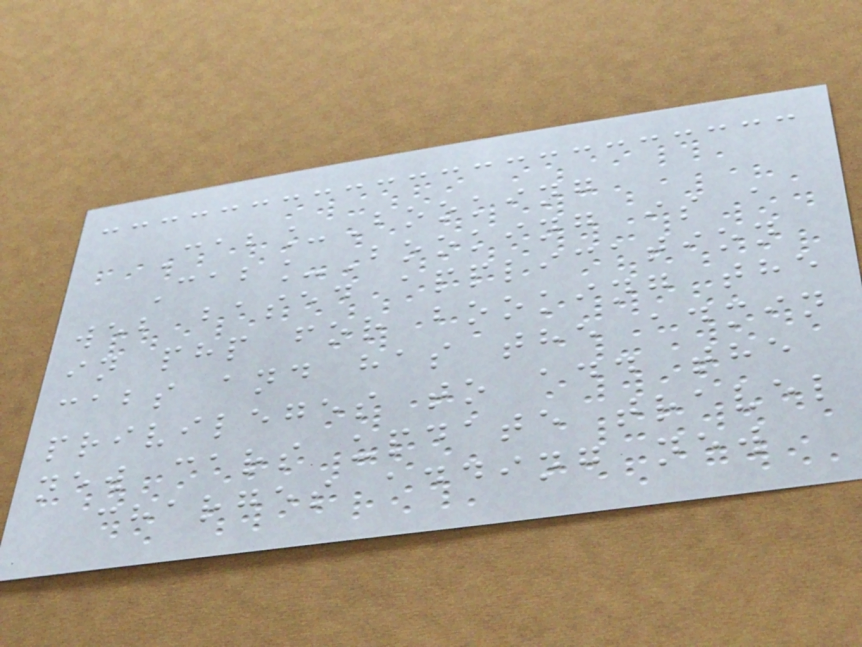Cab_Booking
Cab_Booking is a
web based application
in php for booking the
cabs and has the admin
privileges to add the
new cars update travel
charges adding new
